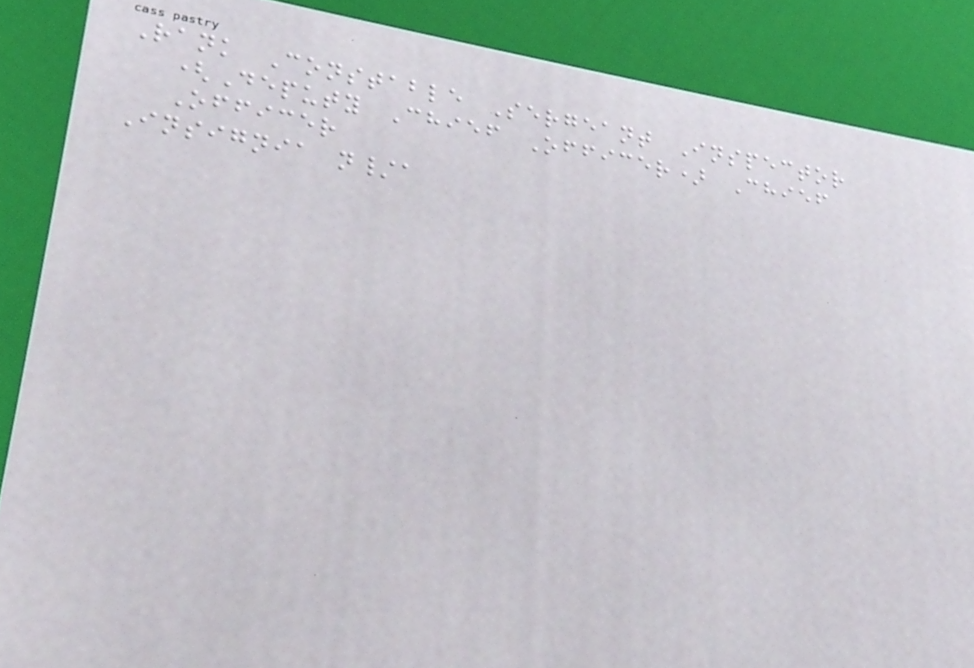Rank Constable Sergeant Inspector
(Deputy Chief Officer) Chief
Officer
Insignia n/a
